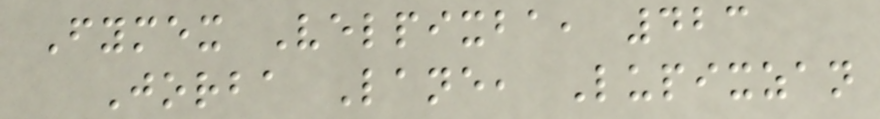Fymex Velpixba, 423
Jorba Lane, Lupixzan
